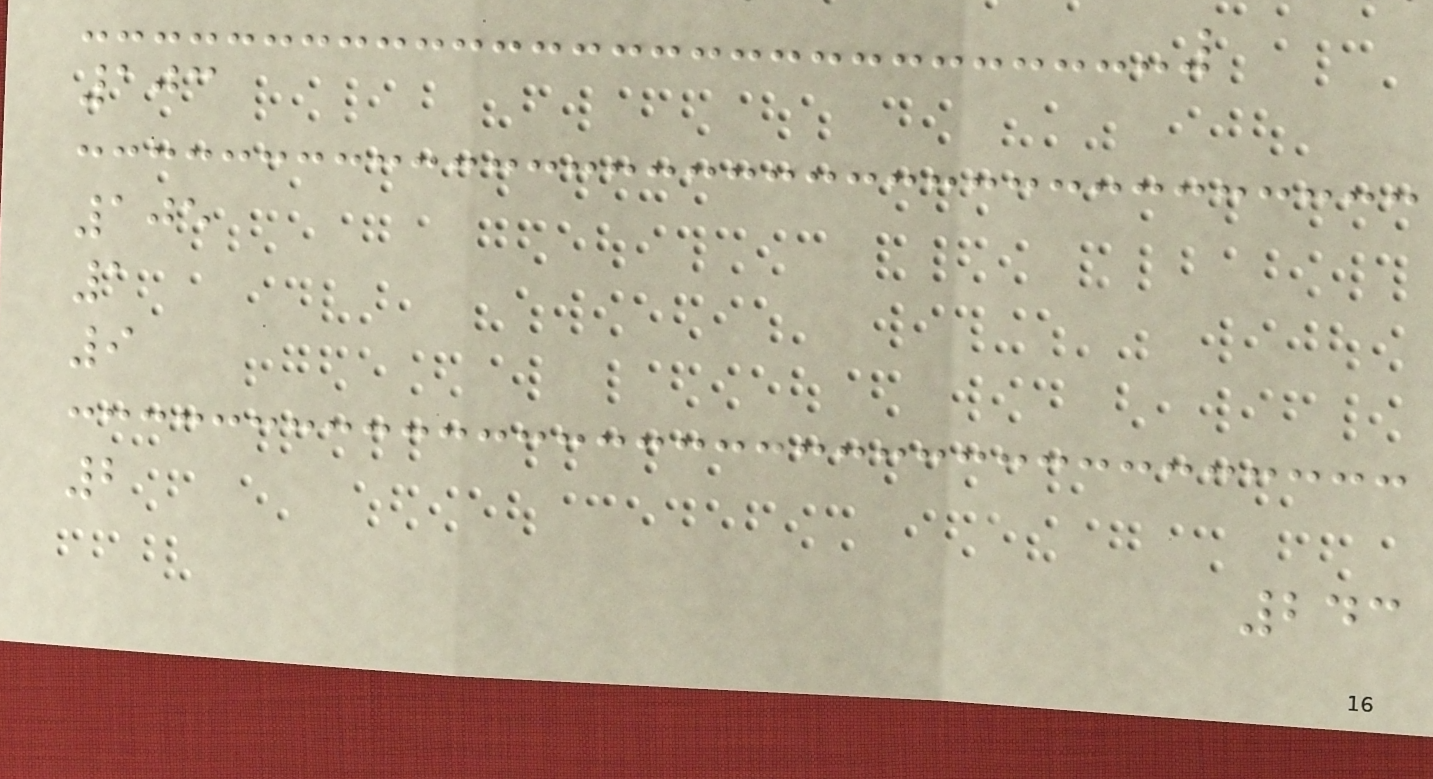103
105
1
9
2
243
